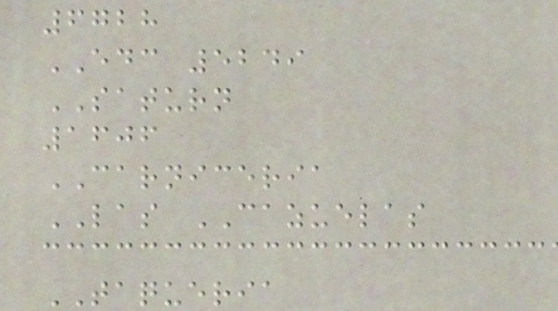6728
EDC 5249
SATURN
1606
CARNICERIA
LAS CAZUELAS
TAQUERIA
